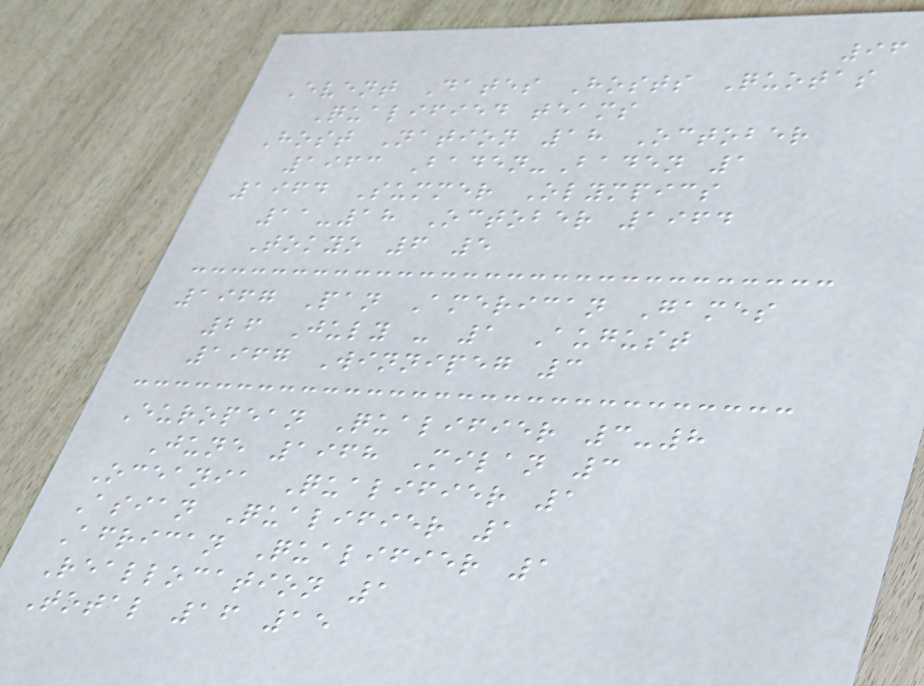96
Event Dates Hosts Quotas
Qualified teams
Host Nation 18 October
1963 Baden-Baden 1
1964 Summer Olympics
11-18 October 1964
Tokyo 6 5
1967 Pan American Games
26 July - 1 August
1967 Winnipeg 3
European Qualifier 3-8
June 1968 Milan 3
Oceania Qualifier 1
Asian Qualifier 1
African Qualifier 1
Reallocation 1
Total 16 15
